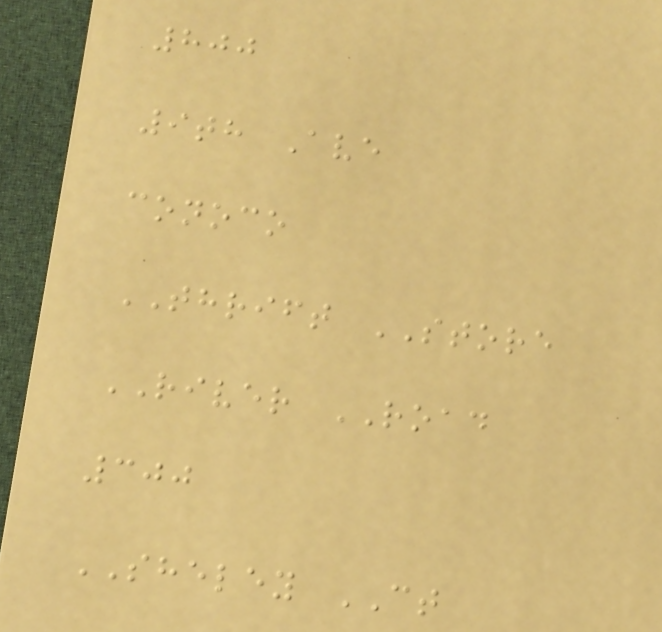800
9th Ave
conoco
THRIFT STORE
RIVER ROAD
300
SHELEY CT
